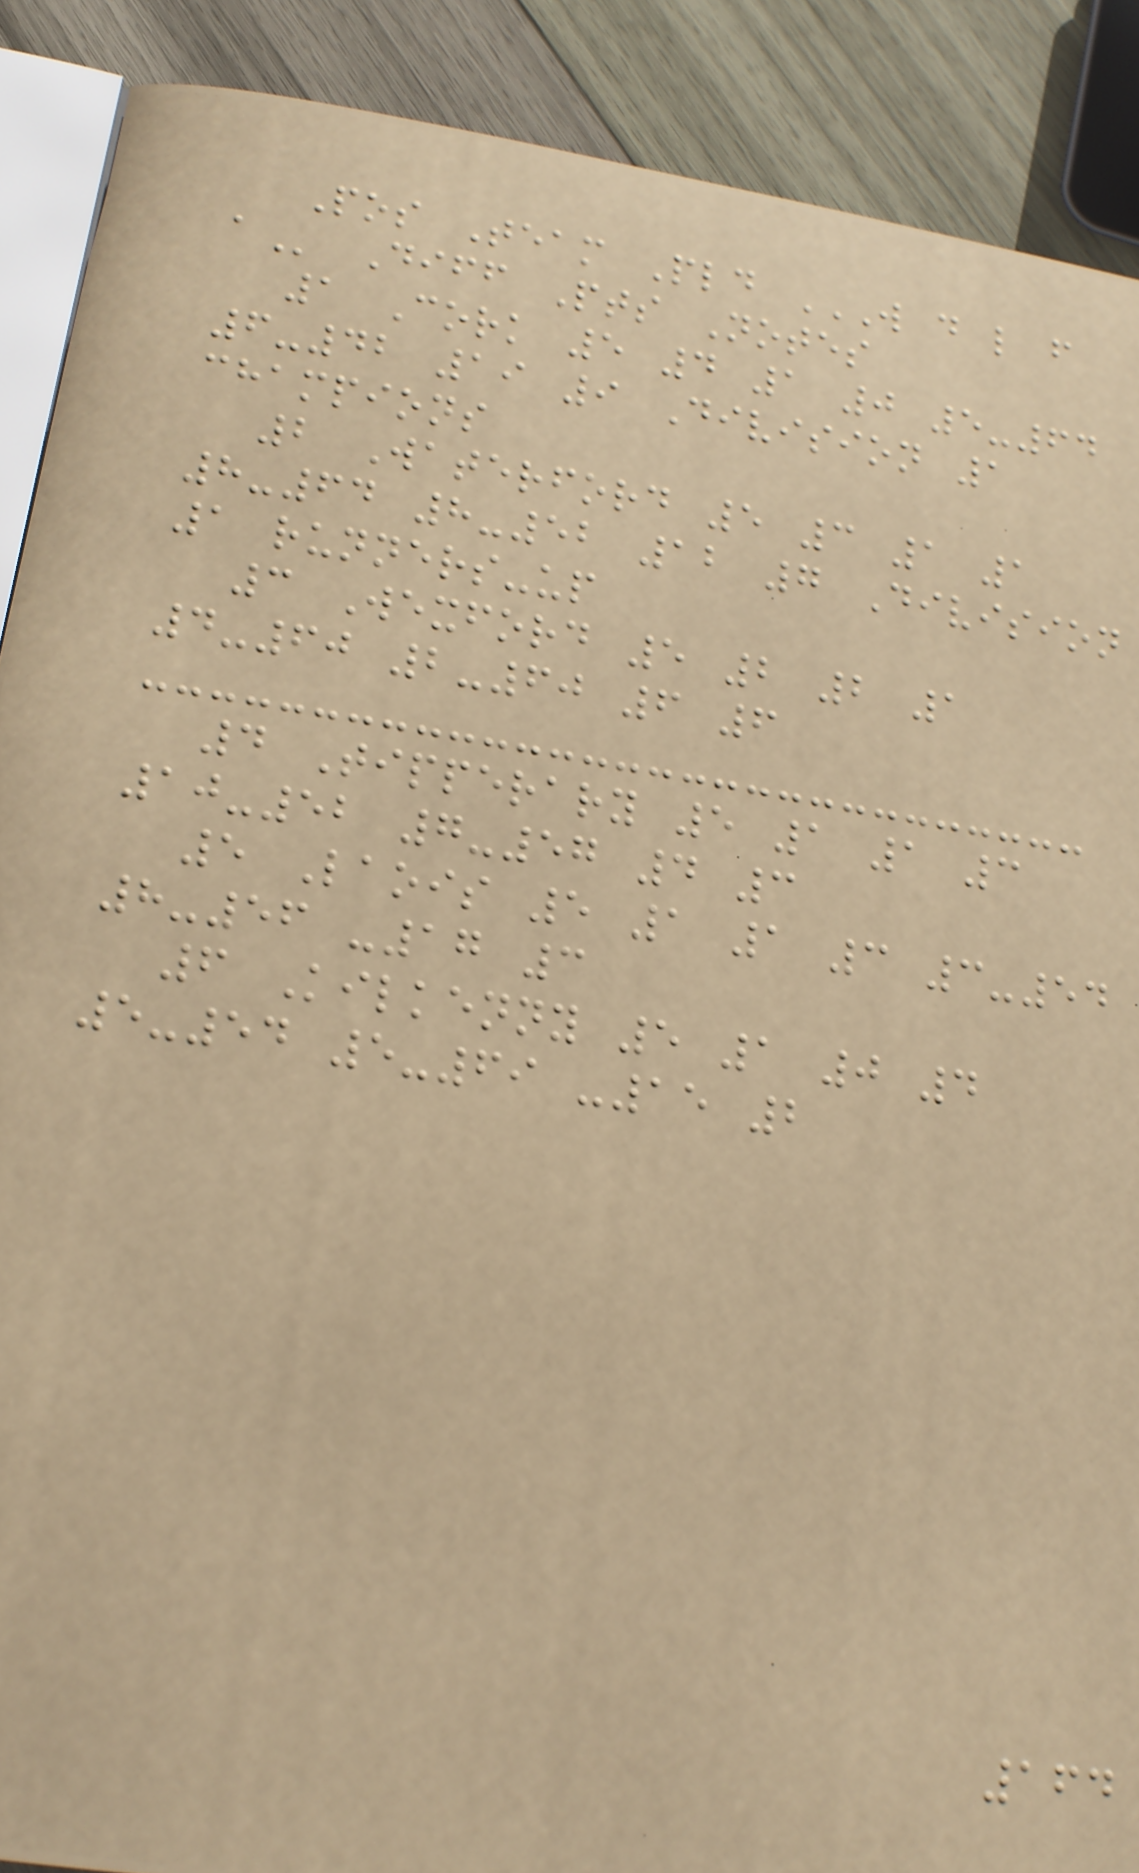Pos Team Pld W D L F
A Diff Pts Notes
1 Cork 5 4 1 0 5-64
6-42 19 9 Division 1
champions
2 Waterford 5 3 1 1
8-64 8-52 12 7 Division
1 runners-up
3 Wexford 5 2 2 1
4-60 2-60 6 6
4 Tipperary 5 1 1 3
10-52 7-57 4 3
5 Laois 5 1 1 3 3-54
8-56 -17 3
6 Kilkenny 5 1 0 4
5-54 5-69 -15 2
164
